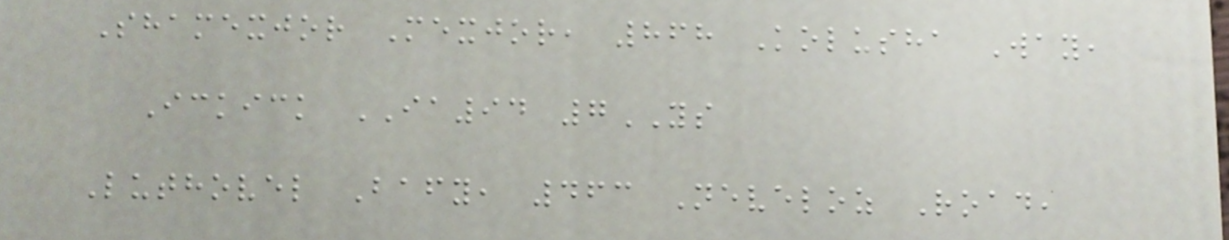Shamexjor Mexjor, 868 Kolusha Way,
Ickick IA94 7YS
Luthovel Bafy, 463 Neveloz Road,
